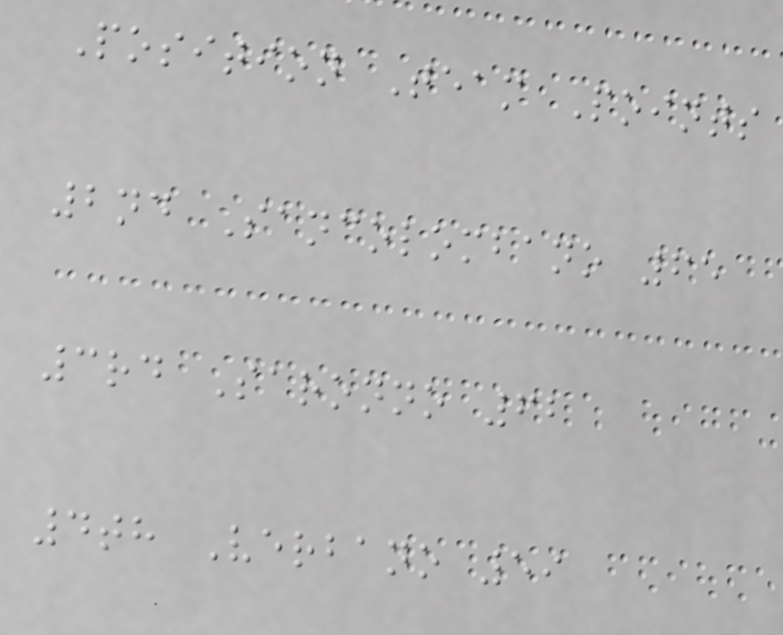Position Team Points
2nd Sancolombano 65
3rd Saronno 62
4th Verbano 59
